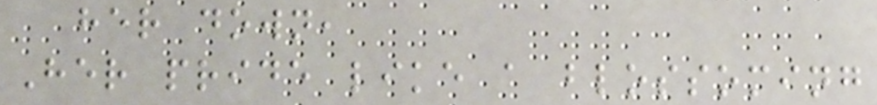her down,
Her pride like a blossoming
